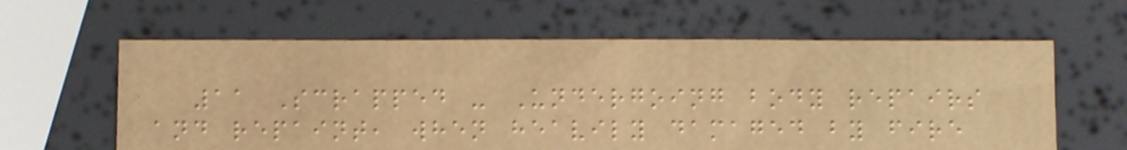11 Scrapped - Undergoing body repairs
and repaint, when heavily damaged by fire
